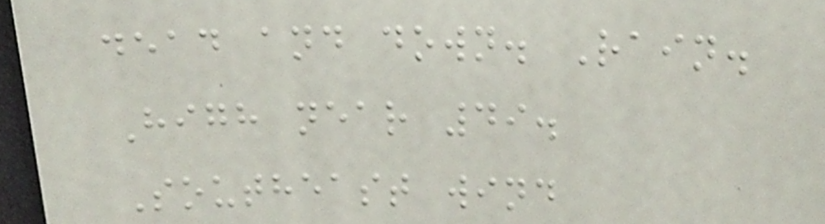dead and down. Rain.
High near 49.
Southeast wind
